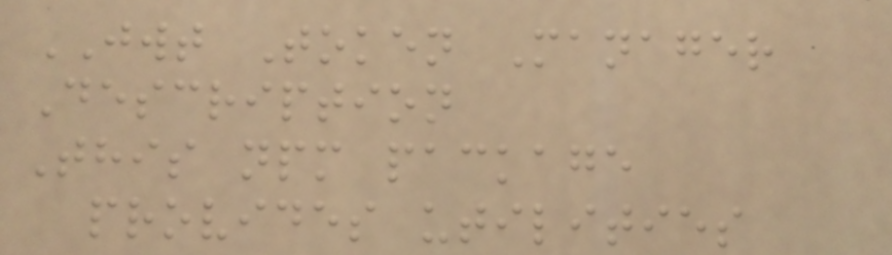JWT Token Manager
Description
This npm package
provides utilities
